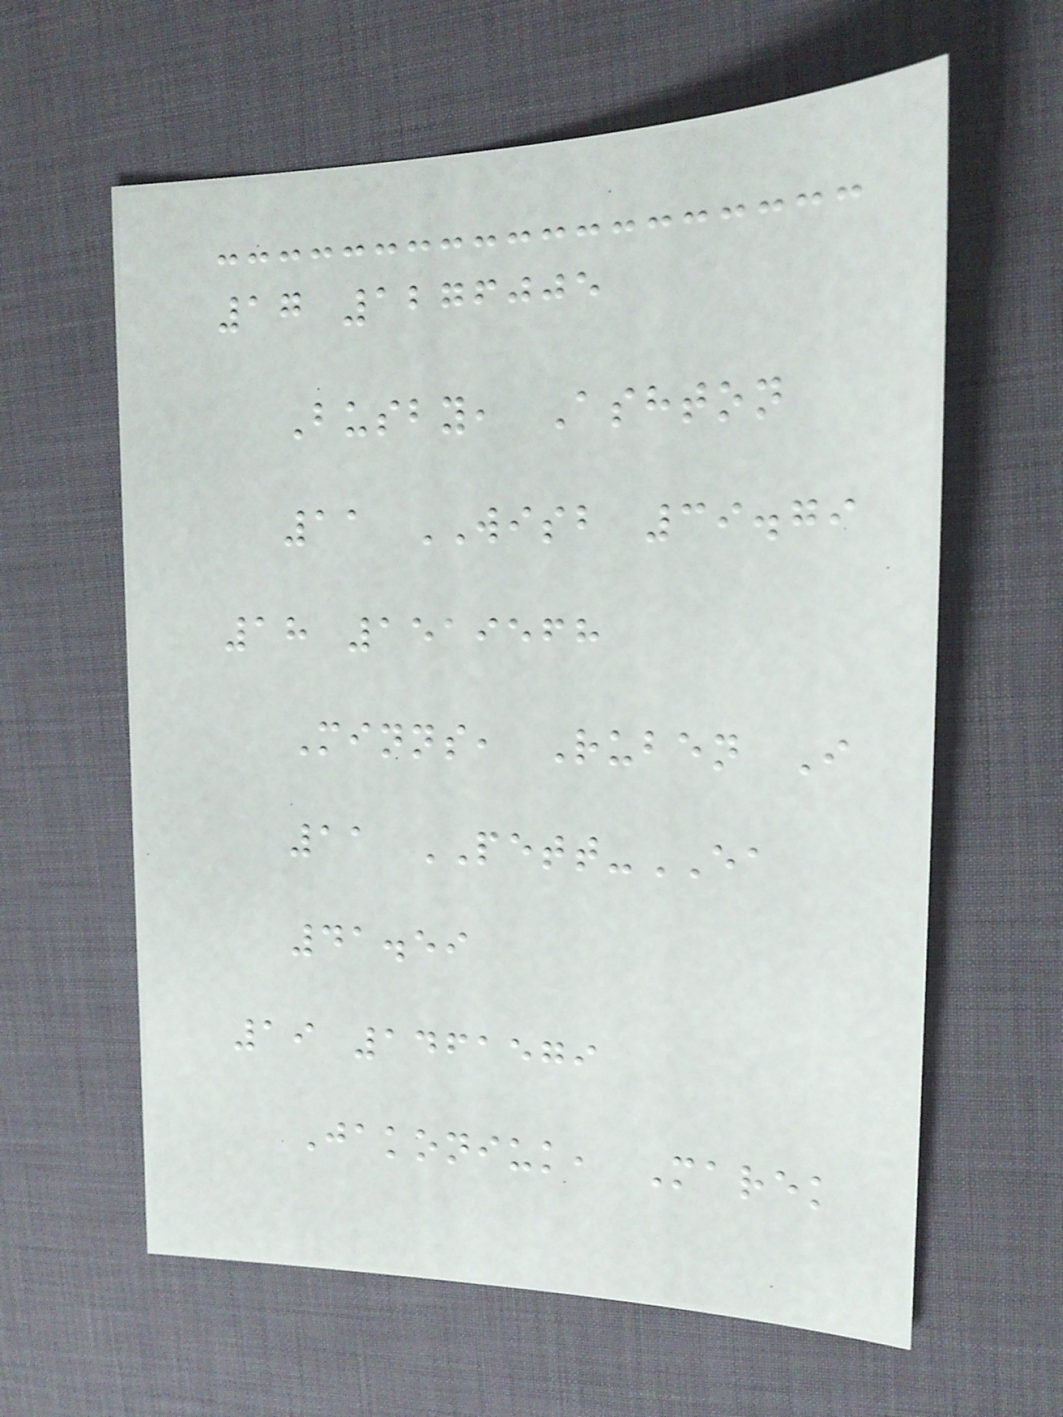17 1276005
Busby, Ashton
11 WISB 39.79
18 1519568
Minns, Ruben I
11 PETT-EA
41.59
19 1461579
Jakoniuk, Marek
